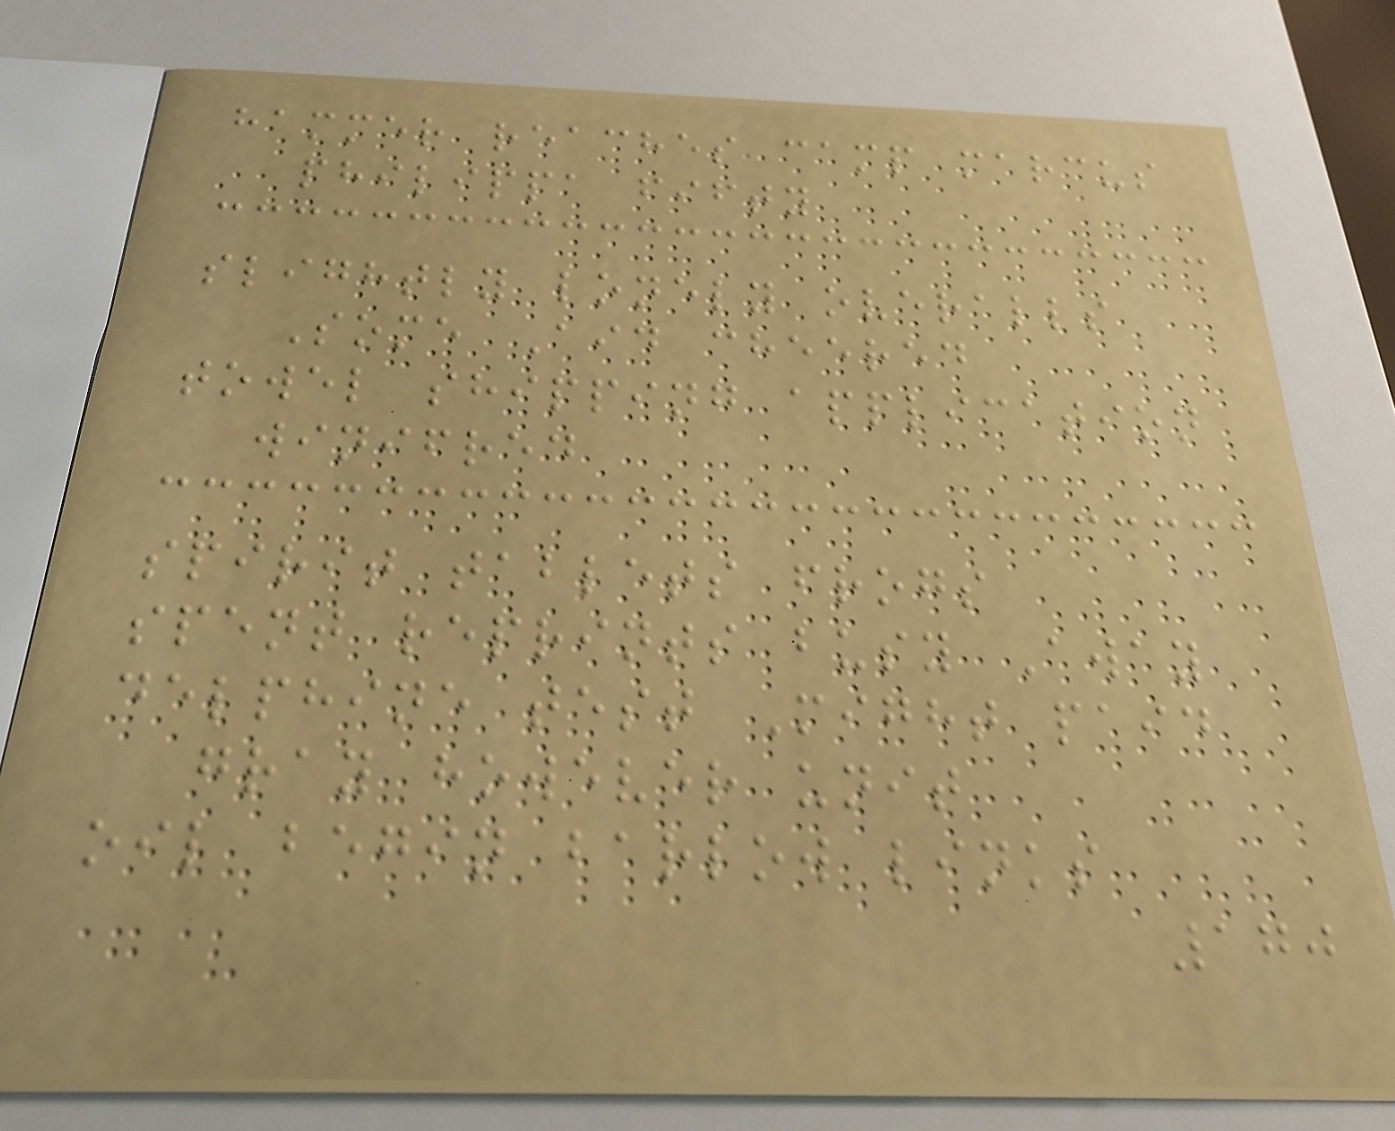hammer reaches camp marcus
philippa fifty
slightly lonely overalls
Some Aid cheered
towel shipping application
winifred
spirit tablets frogs
spent reprints busy Away
delphine test Might paid
gray however unit
oil begin barlow links
170
